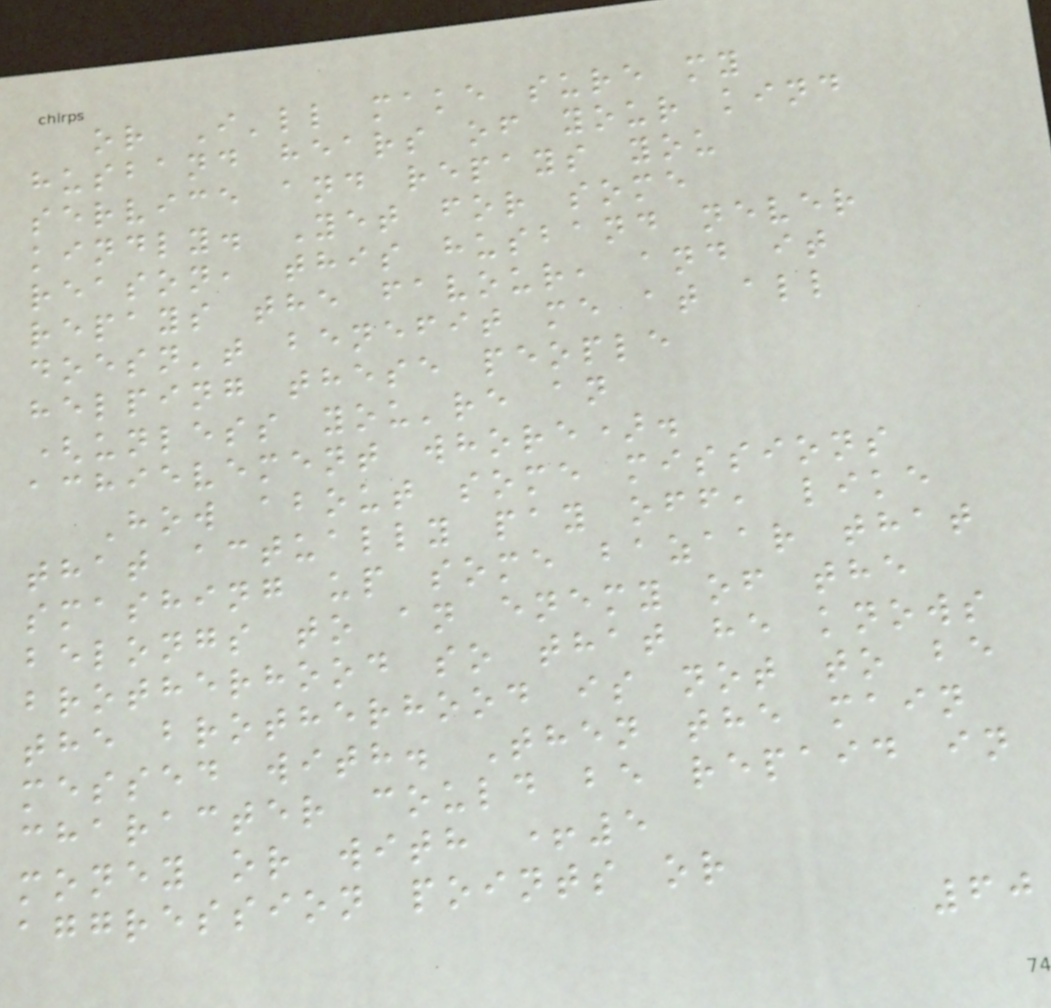or I'll make sure my
husband hears of your kind
service and repays you
kindly. Yet for some
reason, this husband never
repays the favour, and it
doesn't benefit me at all
helping these people
(unless you're an
achievement whore).
How about some missions
that actually pay off, like
smashing up some bazaar that
belongs to an enemy of the
brotherhood so that he knows
the brotherhood is not to be
messed with. Then the main
character could be repaid in
money or with +5
aggression points or
60
